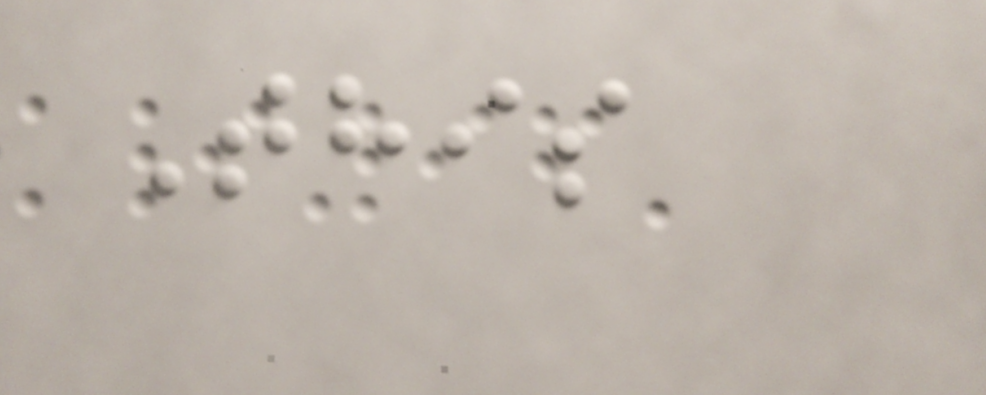This
